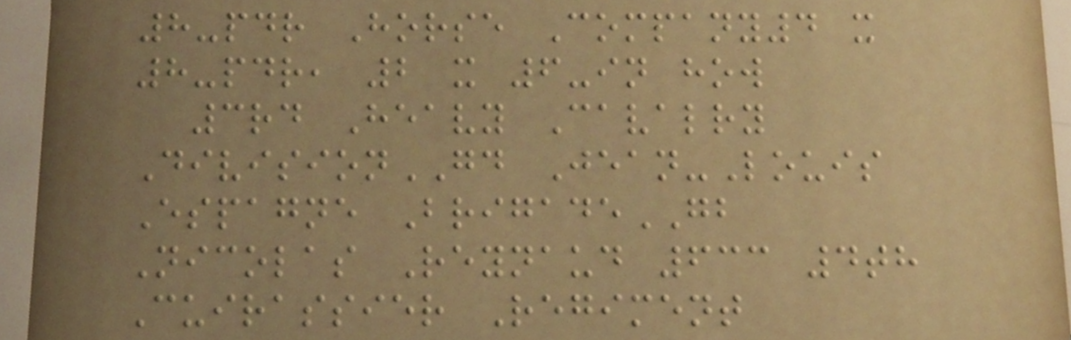8-pdr Horse Company4 x
8-pdr, 2 x 6-in how
3rd Heavy Cavalry
DivisionGD Jean-Louis
Espagne BrigadeGB
Nicolas Reynaud 633 4th
Cuirassier Regiment
